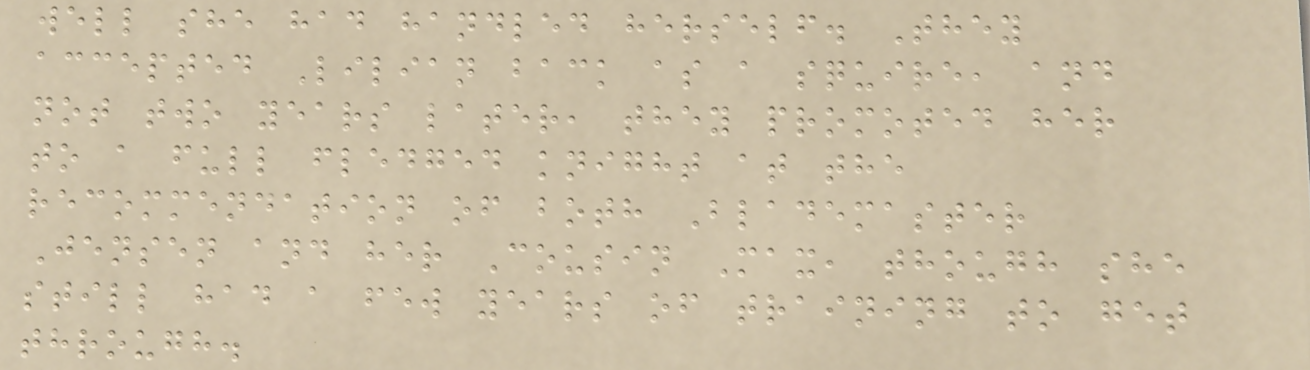well she had handled herself. They
accepted Lilian back as a squire, and
not two years later, they promoted her
to a full fledged knight at the
recommendation of both Blademaster
Jensen and her Cousin Max, though she
still had a few years of training to get
through.
